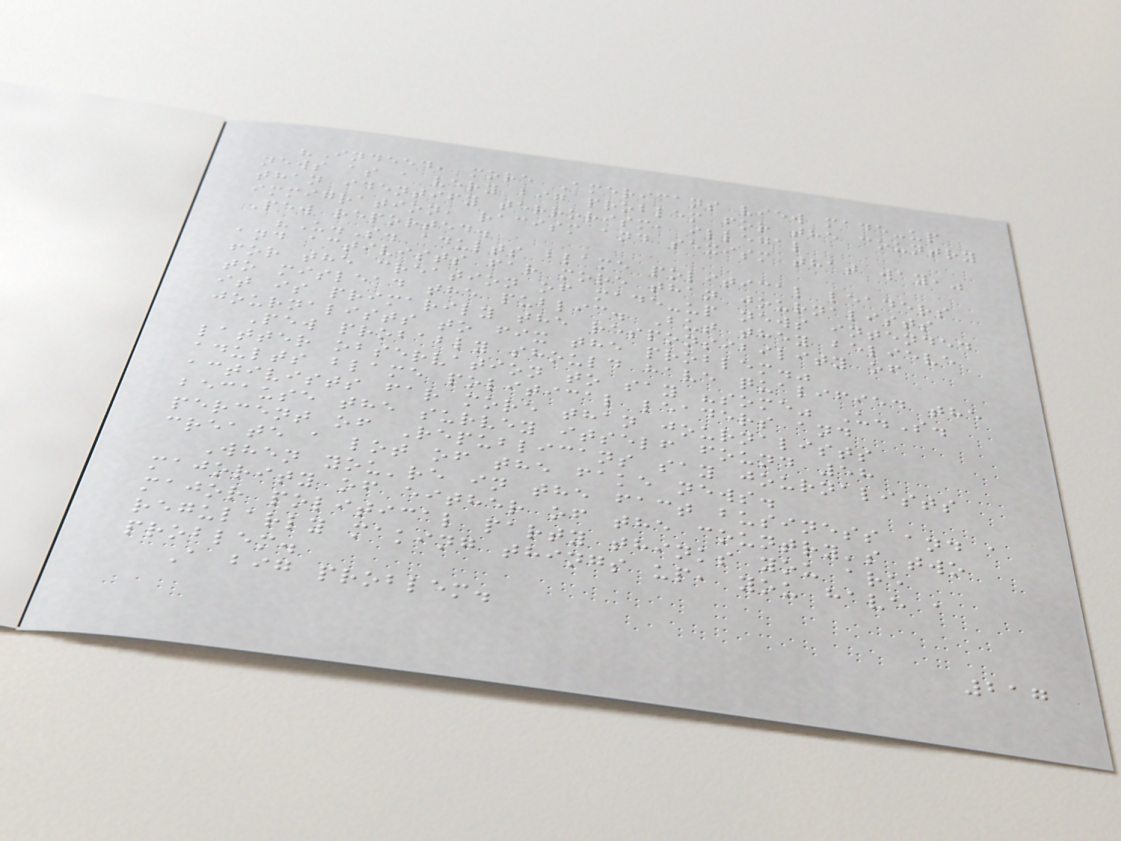"Indeed, more Americans view made-up
news as a very big problem for the country
than identify terrorism, illegal
immigration, racism and sexism that way,"
Pew reported.
"U.S. adults blame political leaders
and activists far more than journalists
for the creation of made-up news intended
to mislead the public. But they believe
it is primarily the responsibility of
journalists to fix the problem."
Pew probably should have qualified the
latter observation to say "some" U.S.
adults blame political leaders and
activists far more than journalists
because the survey itself found 58
percent of Republicans say journalists
create a lot of the fake news.
When you're in the fact business and a
majority of either of the country's two
major political party thinks you are
regularly making things up, you have a
problem.
A big problem.
217
